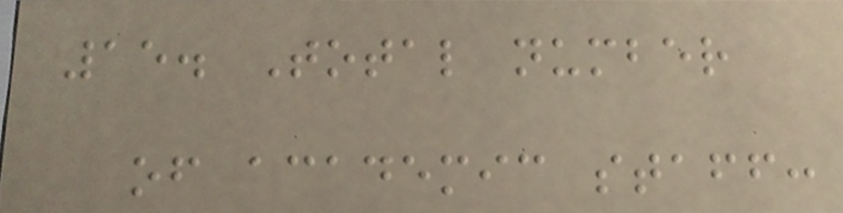15. Total number
of academic staff:
